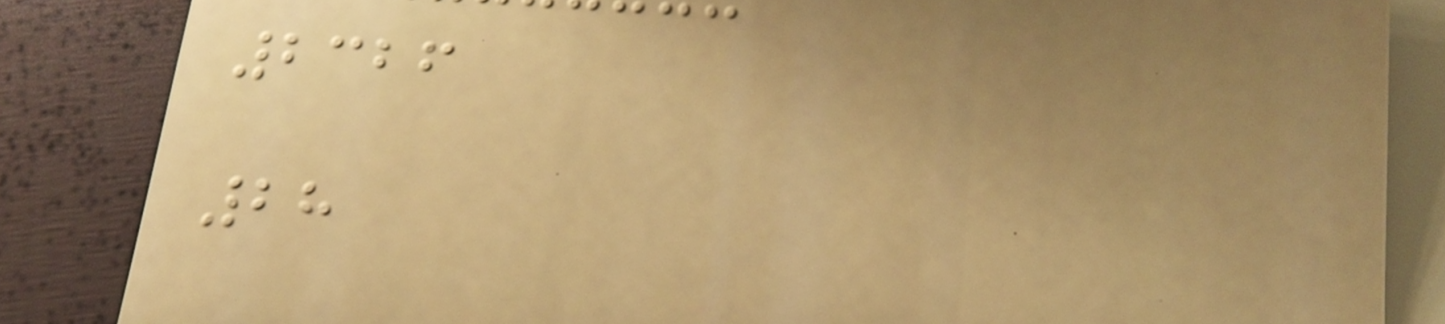2326
28
